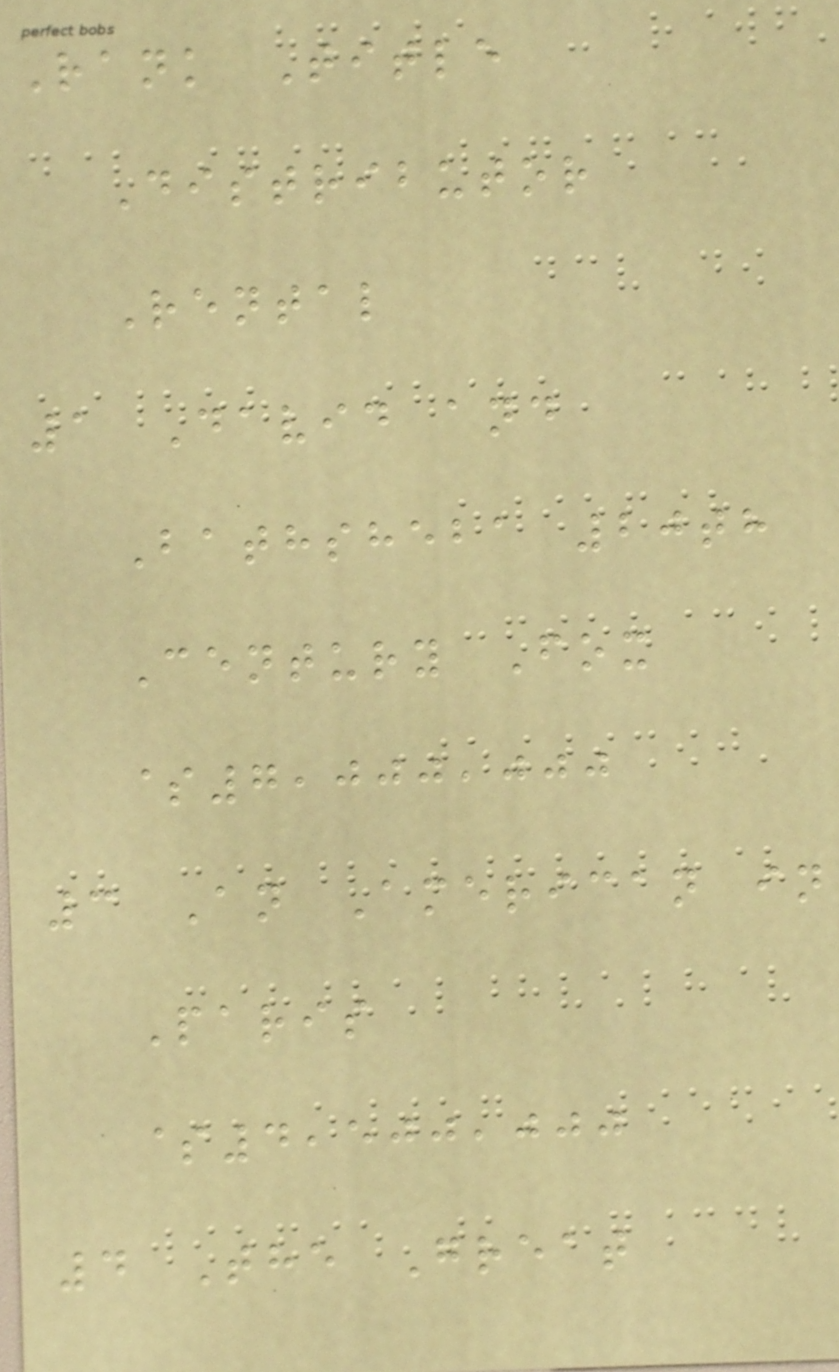Rank Title
Distributor
Rental
1 David and
Bathsheba 20th
Century Fox
$7,000,000
3 An American in
Paris
$4,500,000
4 The Great
